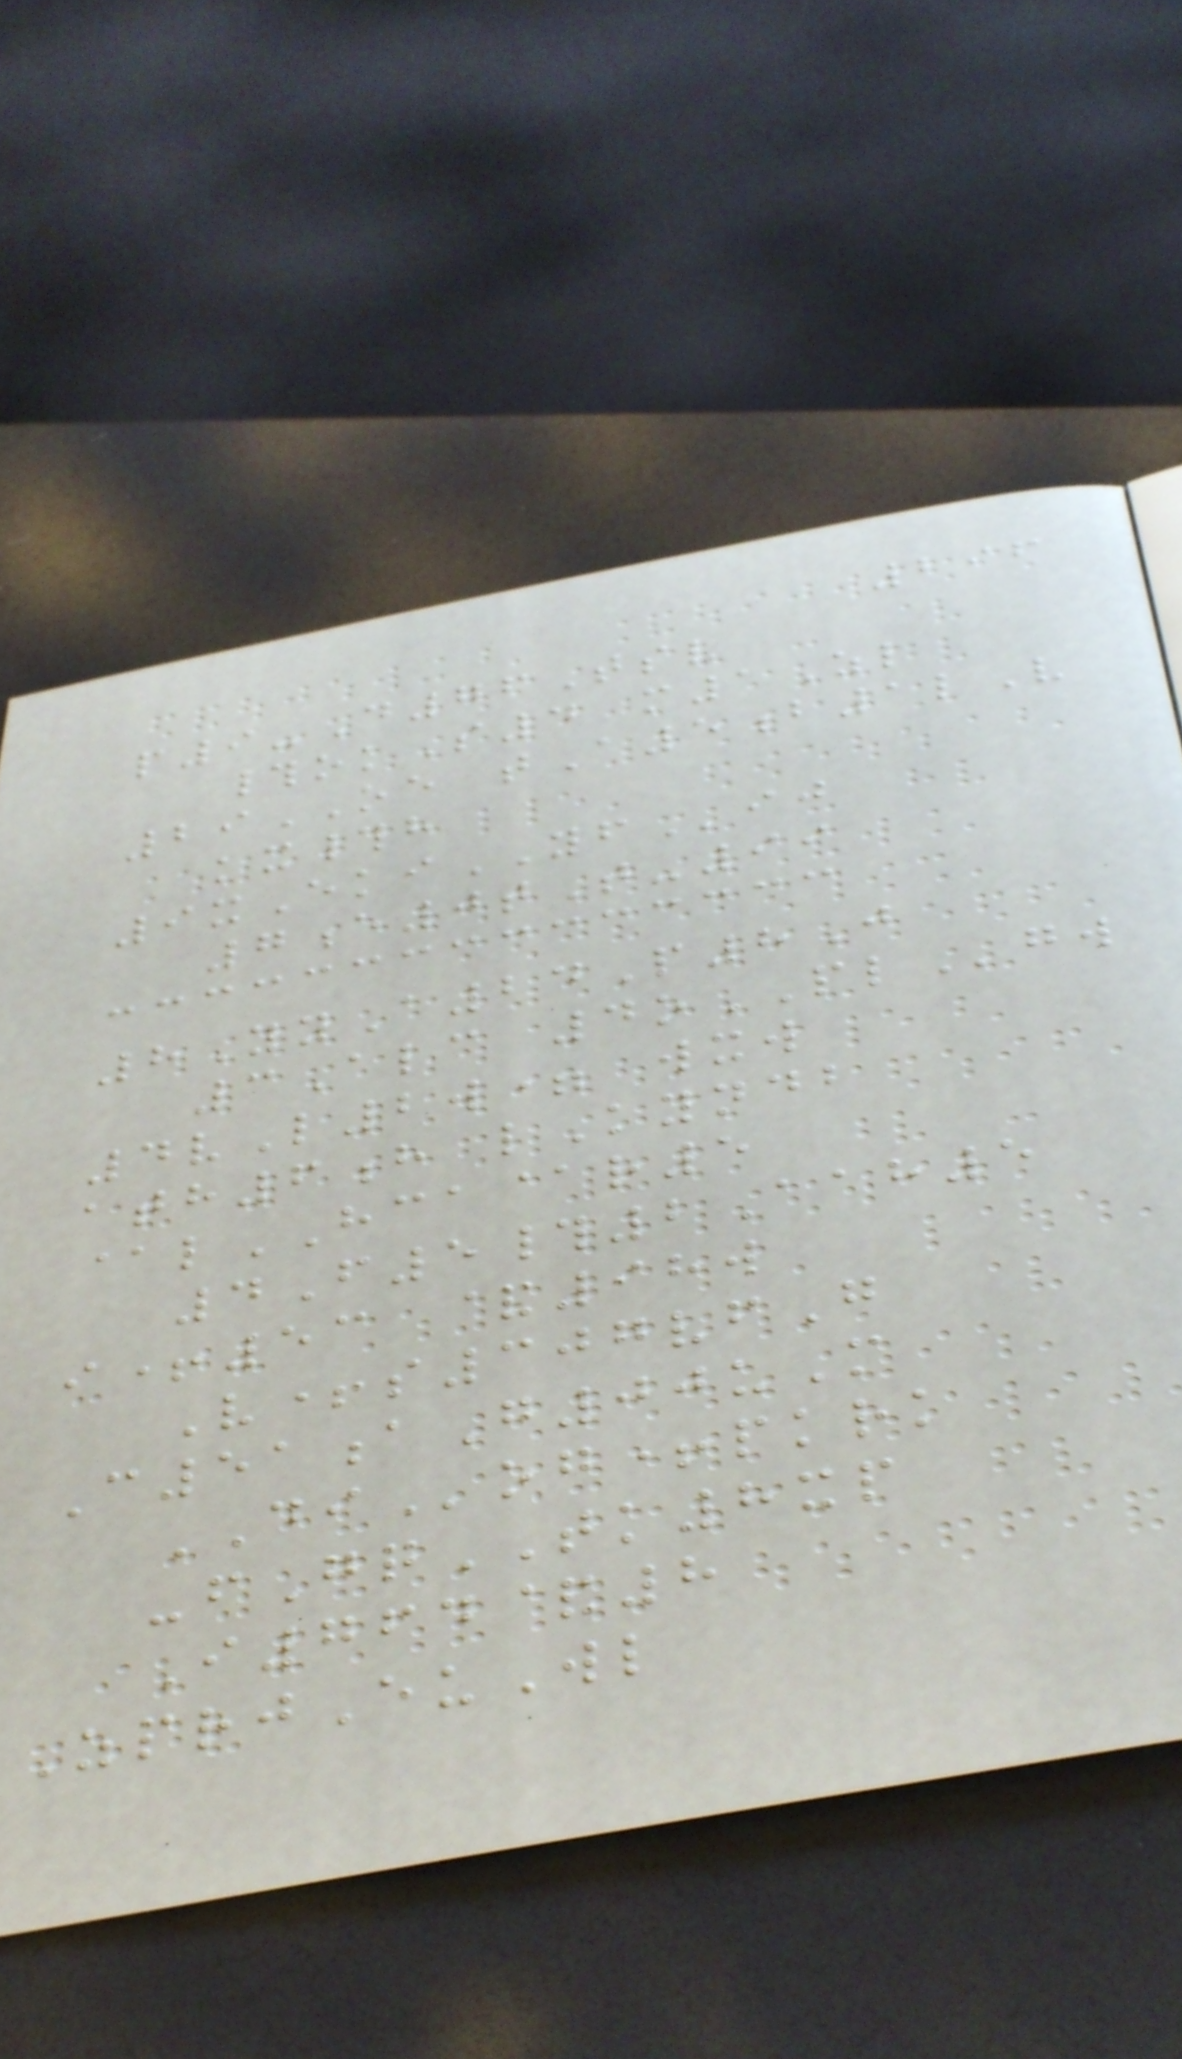296
p9-D76Tsv
#okS4 m1Zl
29OE tA5b1lV
kx#h
9xEkiYFij
7e0tT-99
8YyA24P8J
3Alc 4oPLgw
4vL2w= wxw
ath6h lKyndb
@lHCA@r5
4F5#2Aah5
i+53 &98w
V+s307vfG
C51aG00uM
DIog+pkrk
-fGqTK8xp
I764&8
ZprjEuWl
